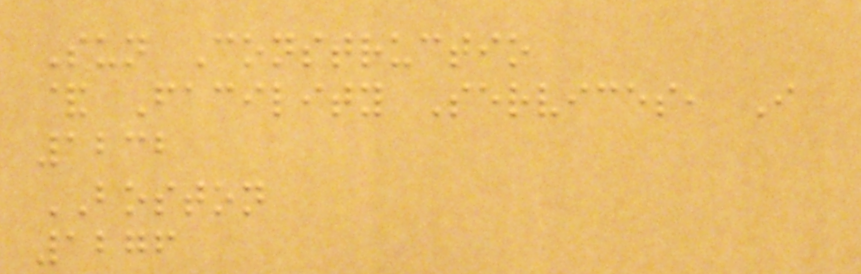Sun Constructio
& Facility Services, I
1232
BOSTON
1276
